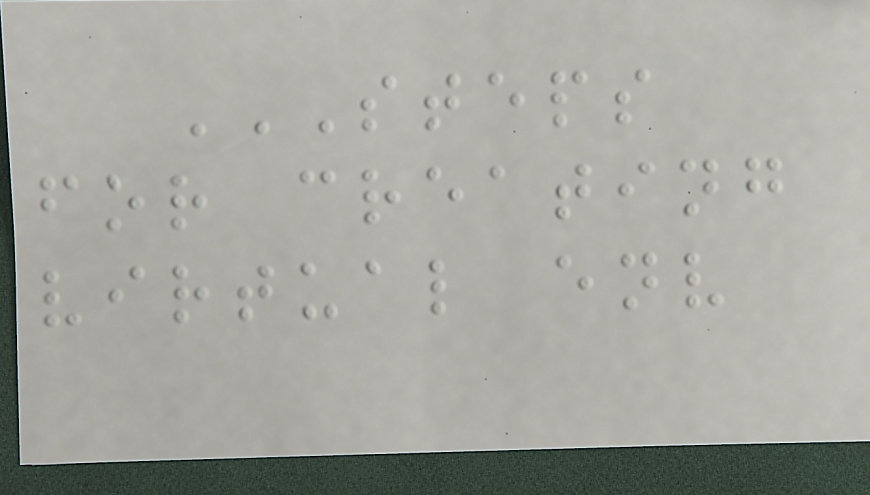STEPS
FOR CREATING
VIRTUAL ENV
